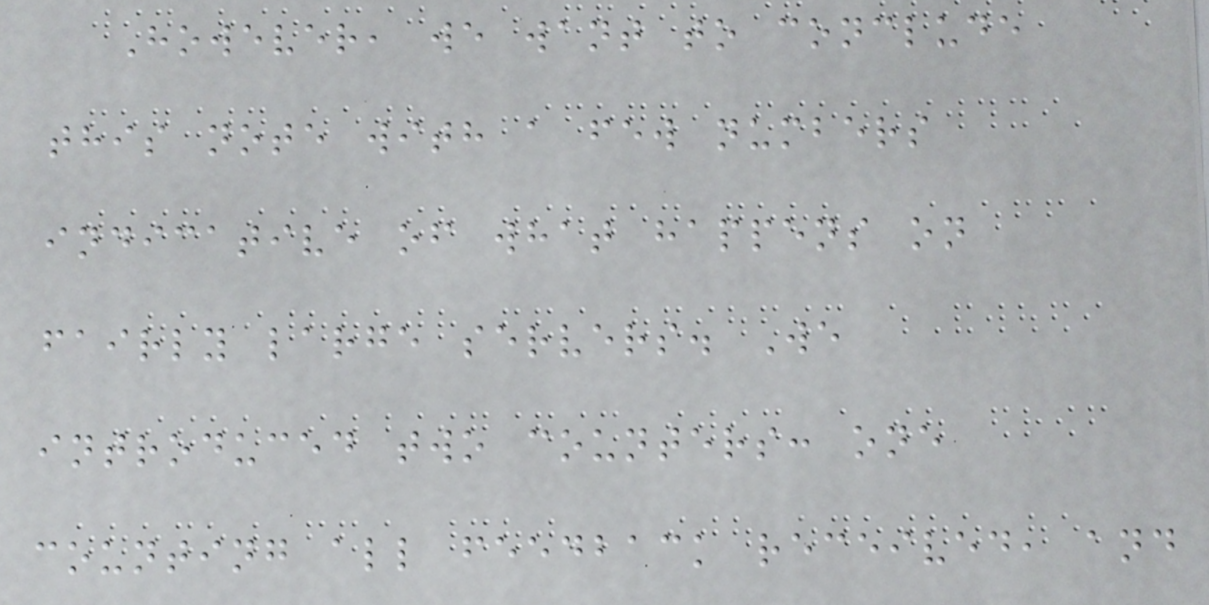However, we want to conclude
this note with a few numbers
indicative of what happens on
fairly large servers. We
introduced two counters: one
counting all feedback received, and
